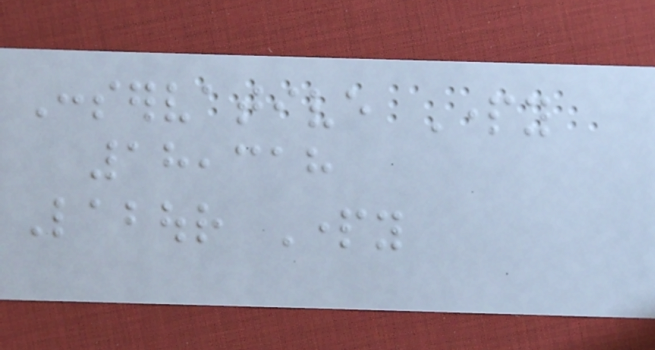Conservative Party
18,318
Labour Party
